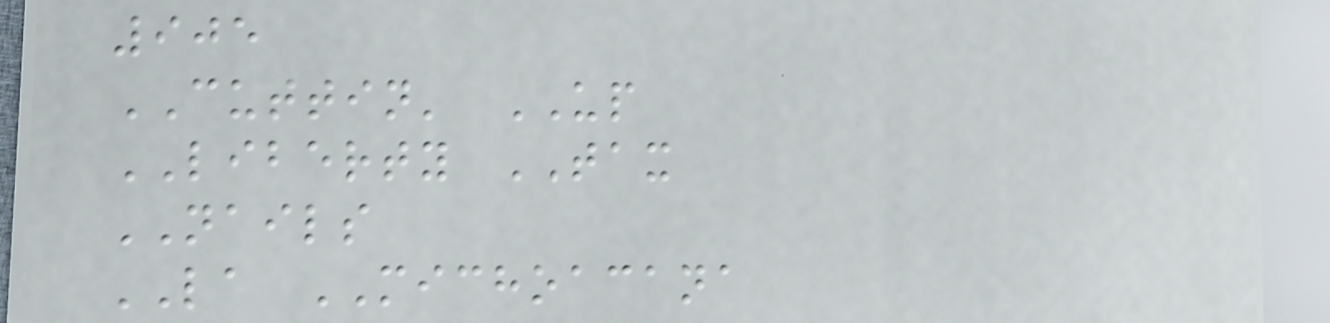905
CUTTIN' UP
LIBERTY TAX
NAILS
LA MICHOACANA
